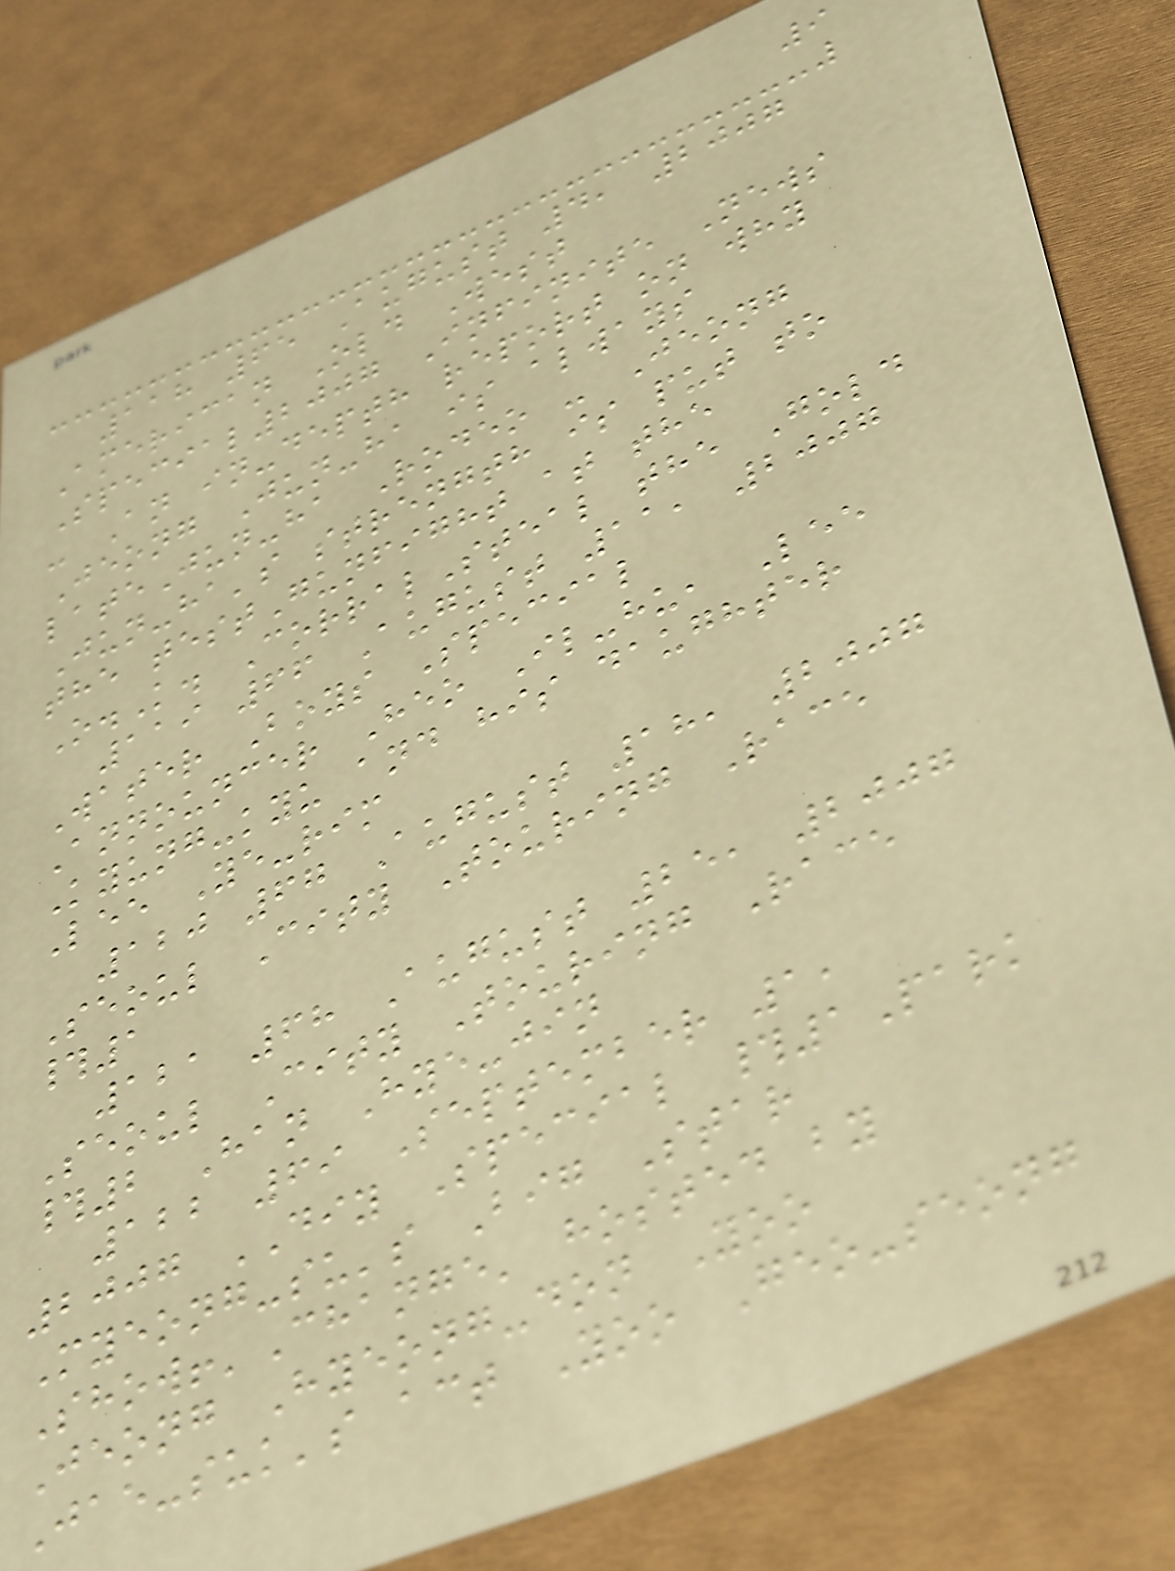9
118 65 August 4, 2007
American Old West
Special2007 Infinite News
- An in-depth report on why
Jeong Jun-ha is always
lateJun-ha Rodeo - Jeong
Jun-ha's strength is put to
the testGunfight at the
O.K. CorralSteal the Gold
119 66 August 11, 2007
Water Boys Special
Announcer Heo Il-hu, Lee
Kyung-kyu and his daughter
Lee Ye-rim
120 67 August 18, 2007
Seoul City Touring Race
#1
121 68 August 25, 2007
Seoul City Touring Race
#2 Han Hye-jin
122 69 September 1,
2007 DIY Special #1Park
Myeong-su's Big Star
Show!'Change' hosted by
Jeong Hyeong-don Yoo
Jae-suk's act Yoo Geo-seong
